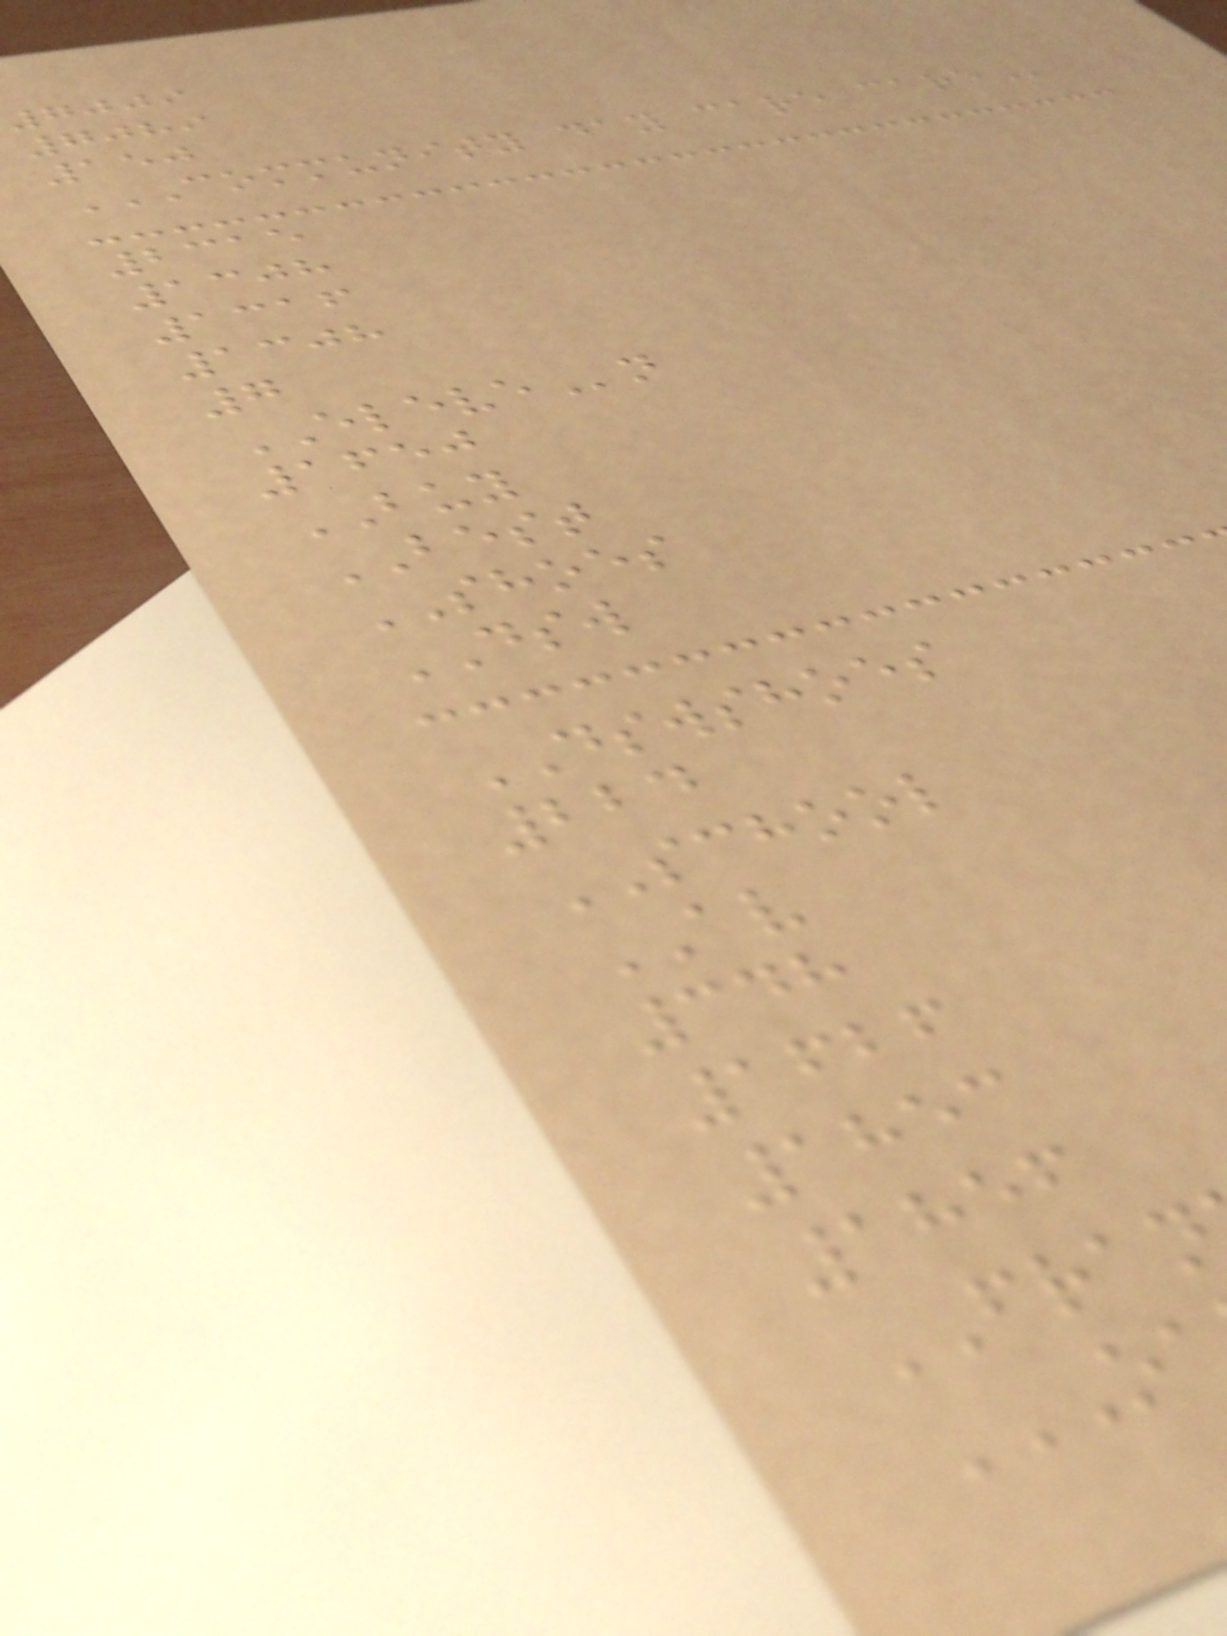7009
7089
150
COMMUNITY DAY CARE CARE
2315
1308
1316
1308
7
ELEVEn
1650
BUY
BEST
SHOES
DSW
DSWSHOES
224
SCHOOL
AV
348
1626
1853
1856
FRAN
